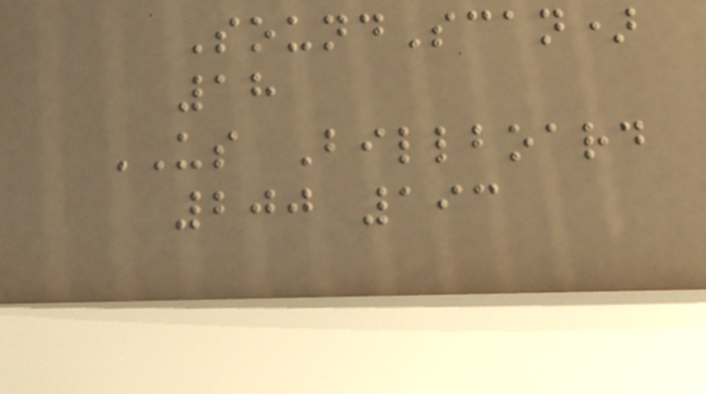SoundScan)
18
US Billboard
200 193
